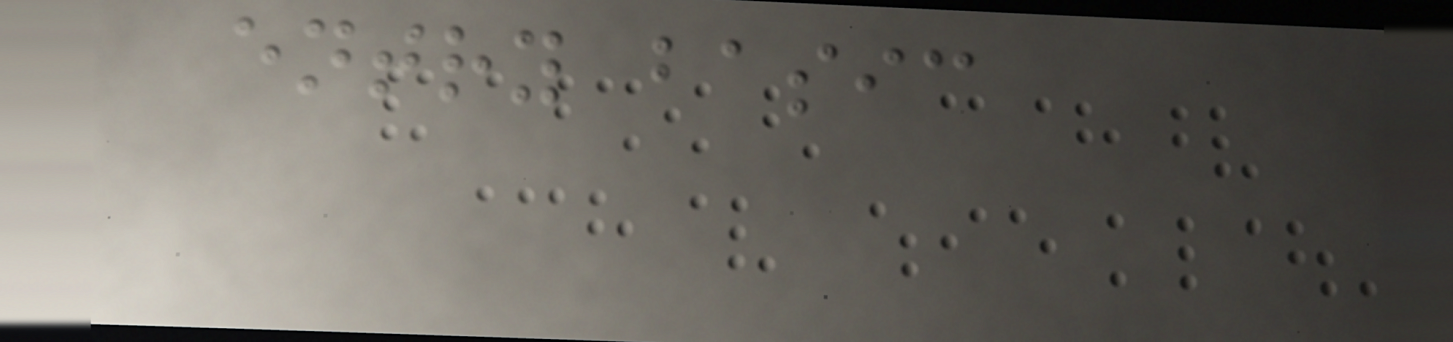entry basic
